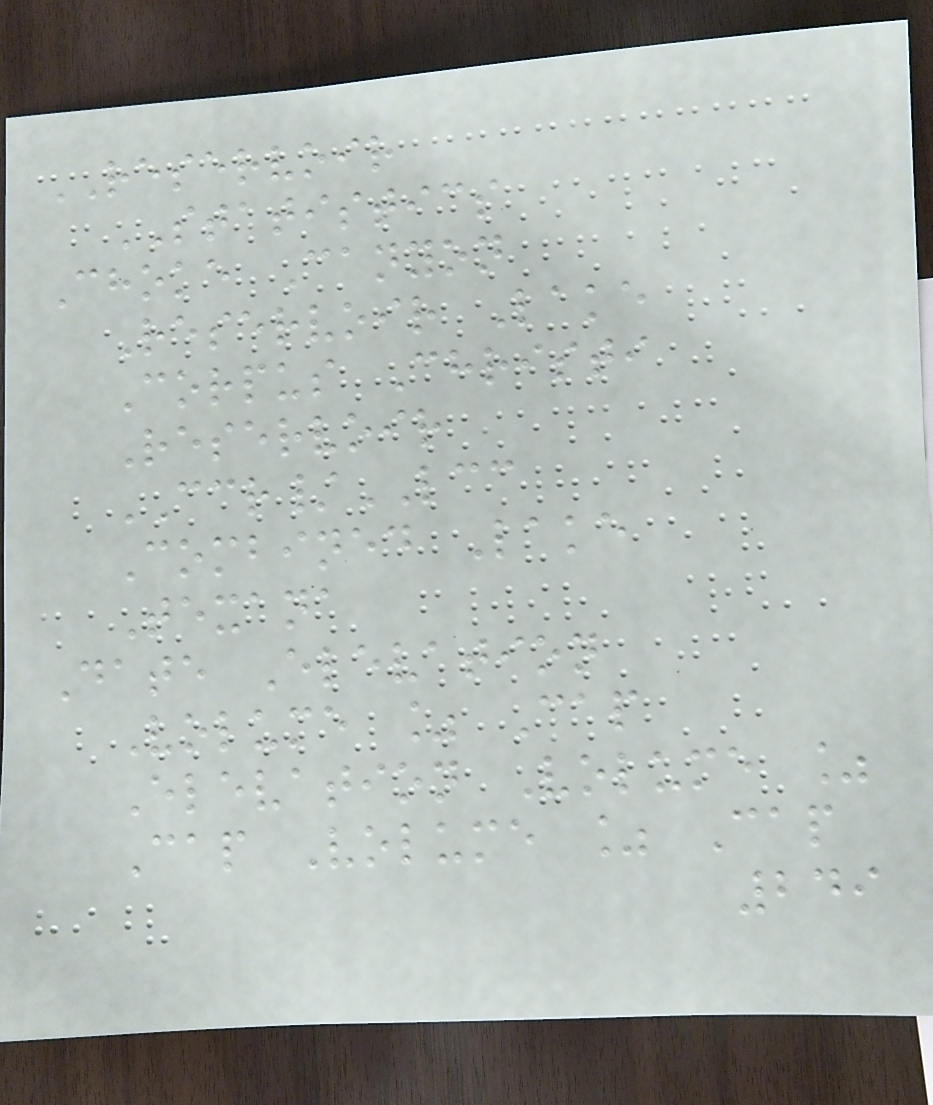RESERVOIR
STATISTICS
Choke Canyon
Reservoir Lake
Corpus Christi
Reservoir
CCR/LCC
Combined Lake
Texana
Date Elevation
Volume % Cap
Elevation Volume %
Cap Volume % Cap
249
